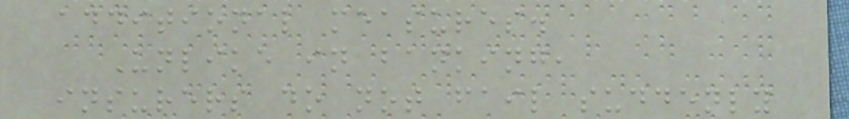additional measures.
Unlike in banking,
insurers do not fail suddenly
